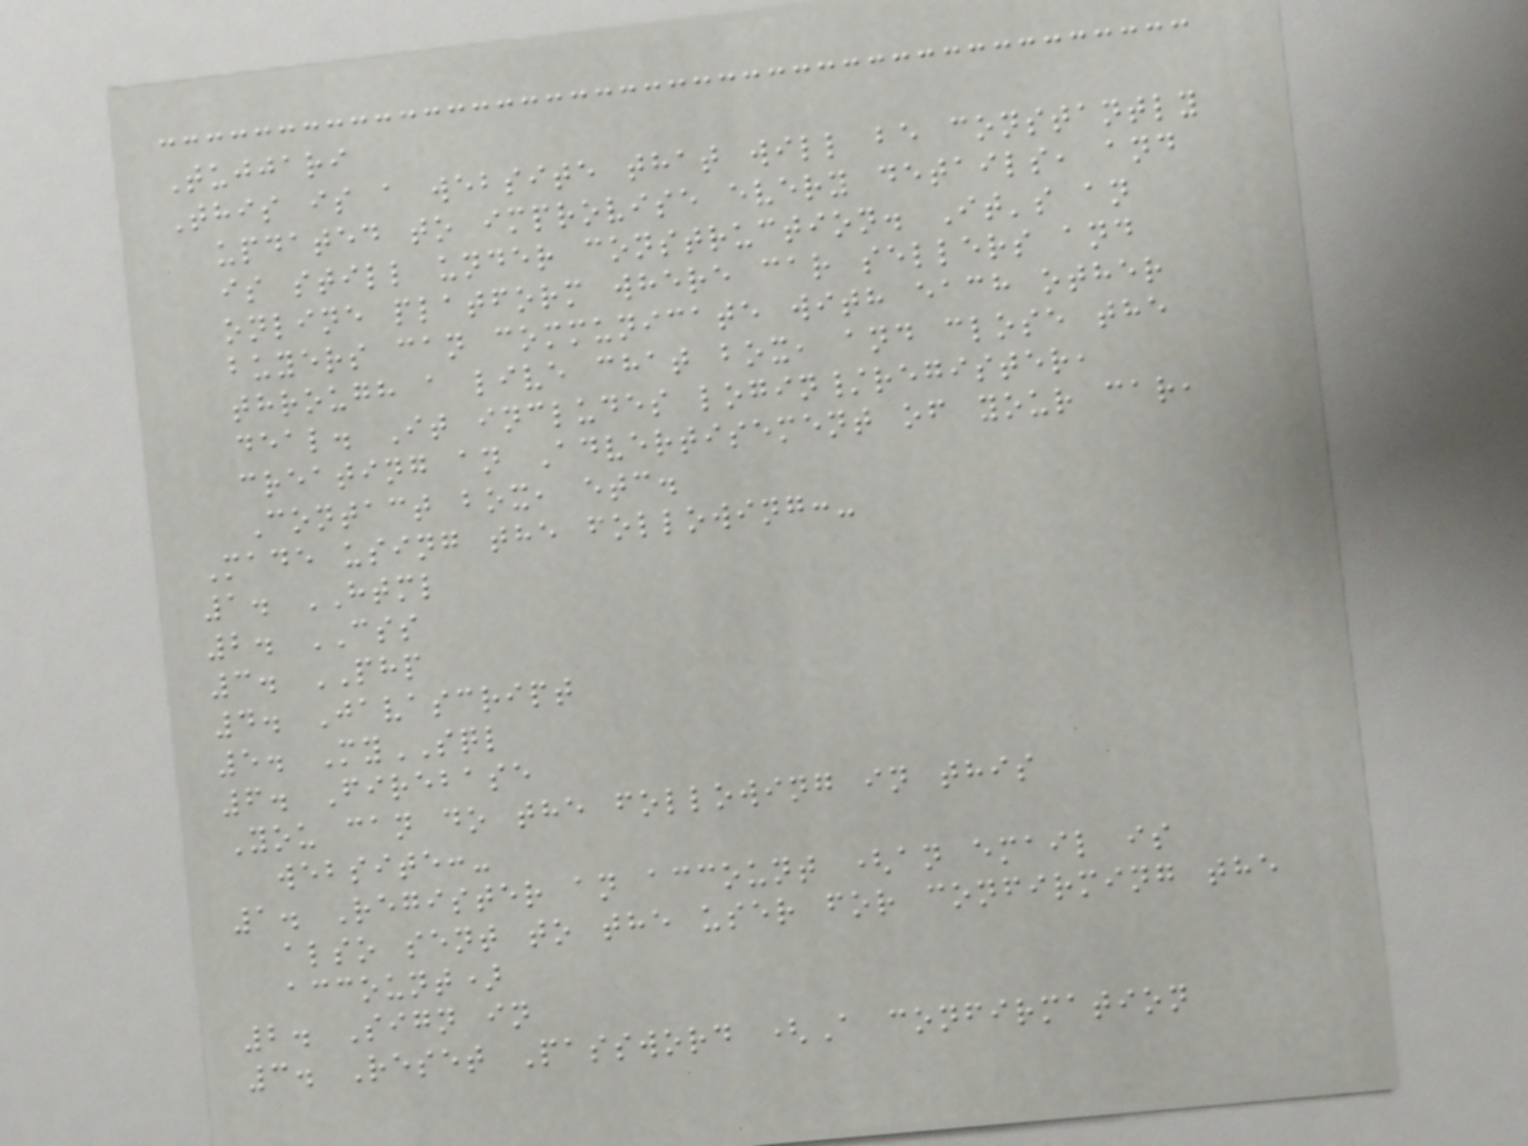Tujjari
This is a website that will be constantly
updated to improvise every details, and
is still under construction. It's an
online platform where car sellers and
buyers can communicate with each other
through a live chat box, and close the
deal. It includes login/register,
creating an Advertisement of your car,
Contact box, etc.
Made using the following:-
1. HTML
2. CSS
3. PHP
4. Javascript
5. MySQL
6. Firebase
You can do the following in this
website:-
1. Register an account (an email is
also sent to the user for confirming the
account)
2. Sign in
3. Reset Password (A confirmation
